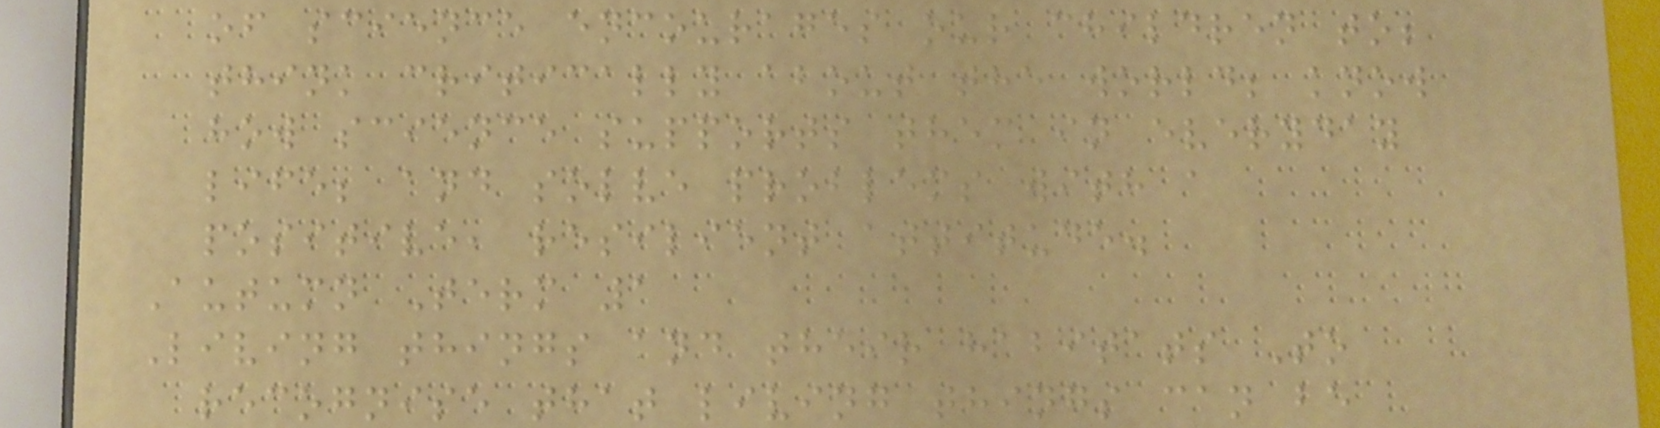of science encourages our children to;
think critically about the world; know
how science supports them in everyday
life; and solve problems with a
positive, resilient attitude.
Autumn Term 1
Living things and their habitats To
recognise that living things can be
